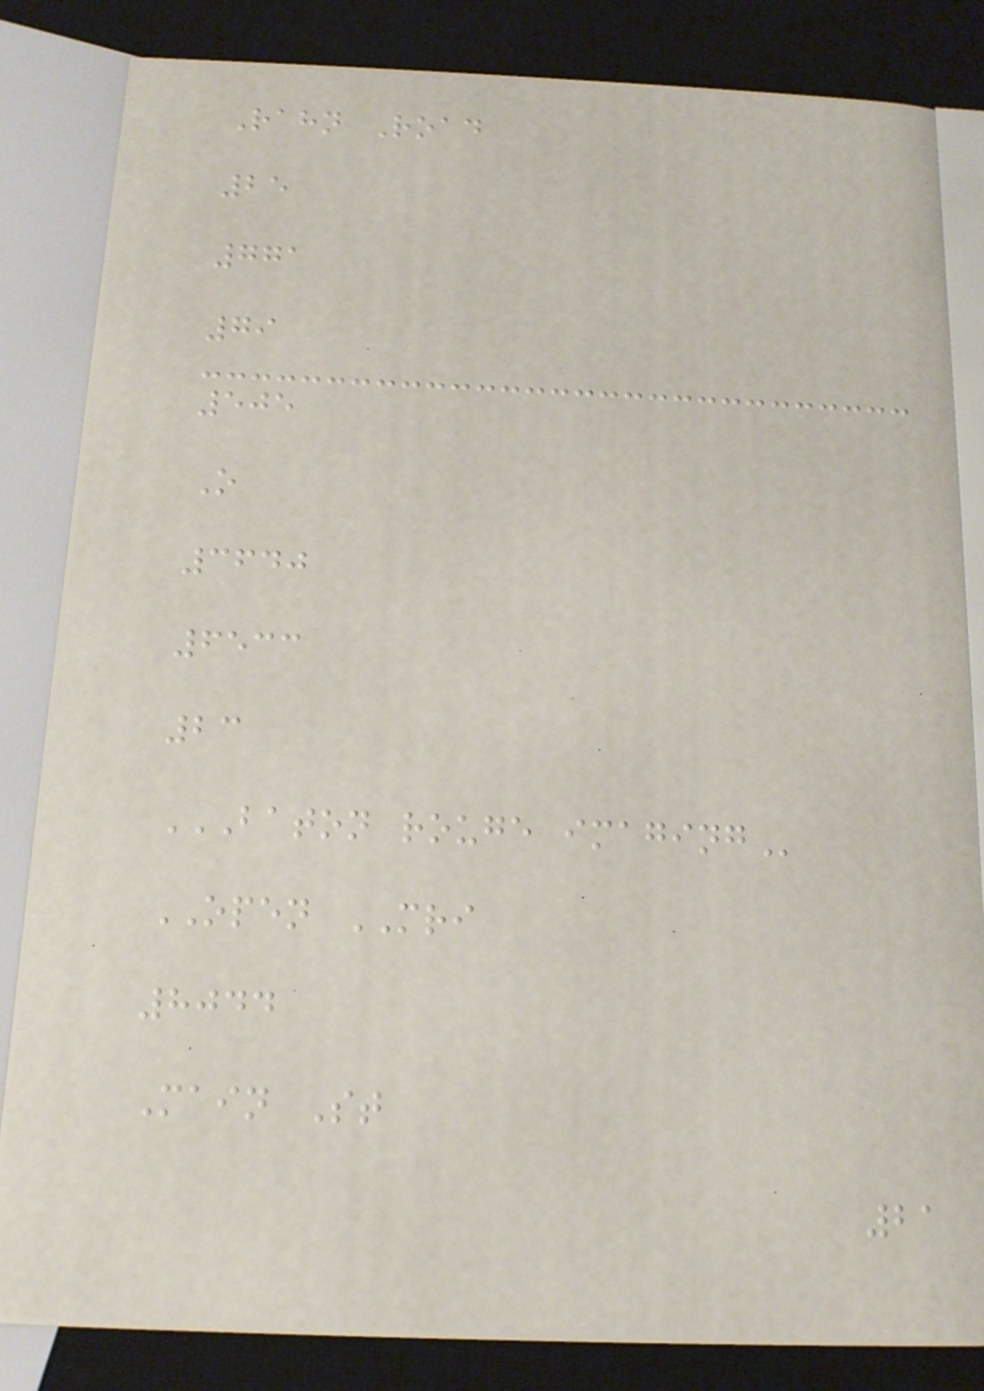Rahn Road
25
771
79
505
O
3640
6533
23
BATON ROUGE IMAGING
OPEN MRI
8044
Main St
21
